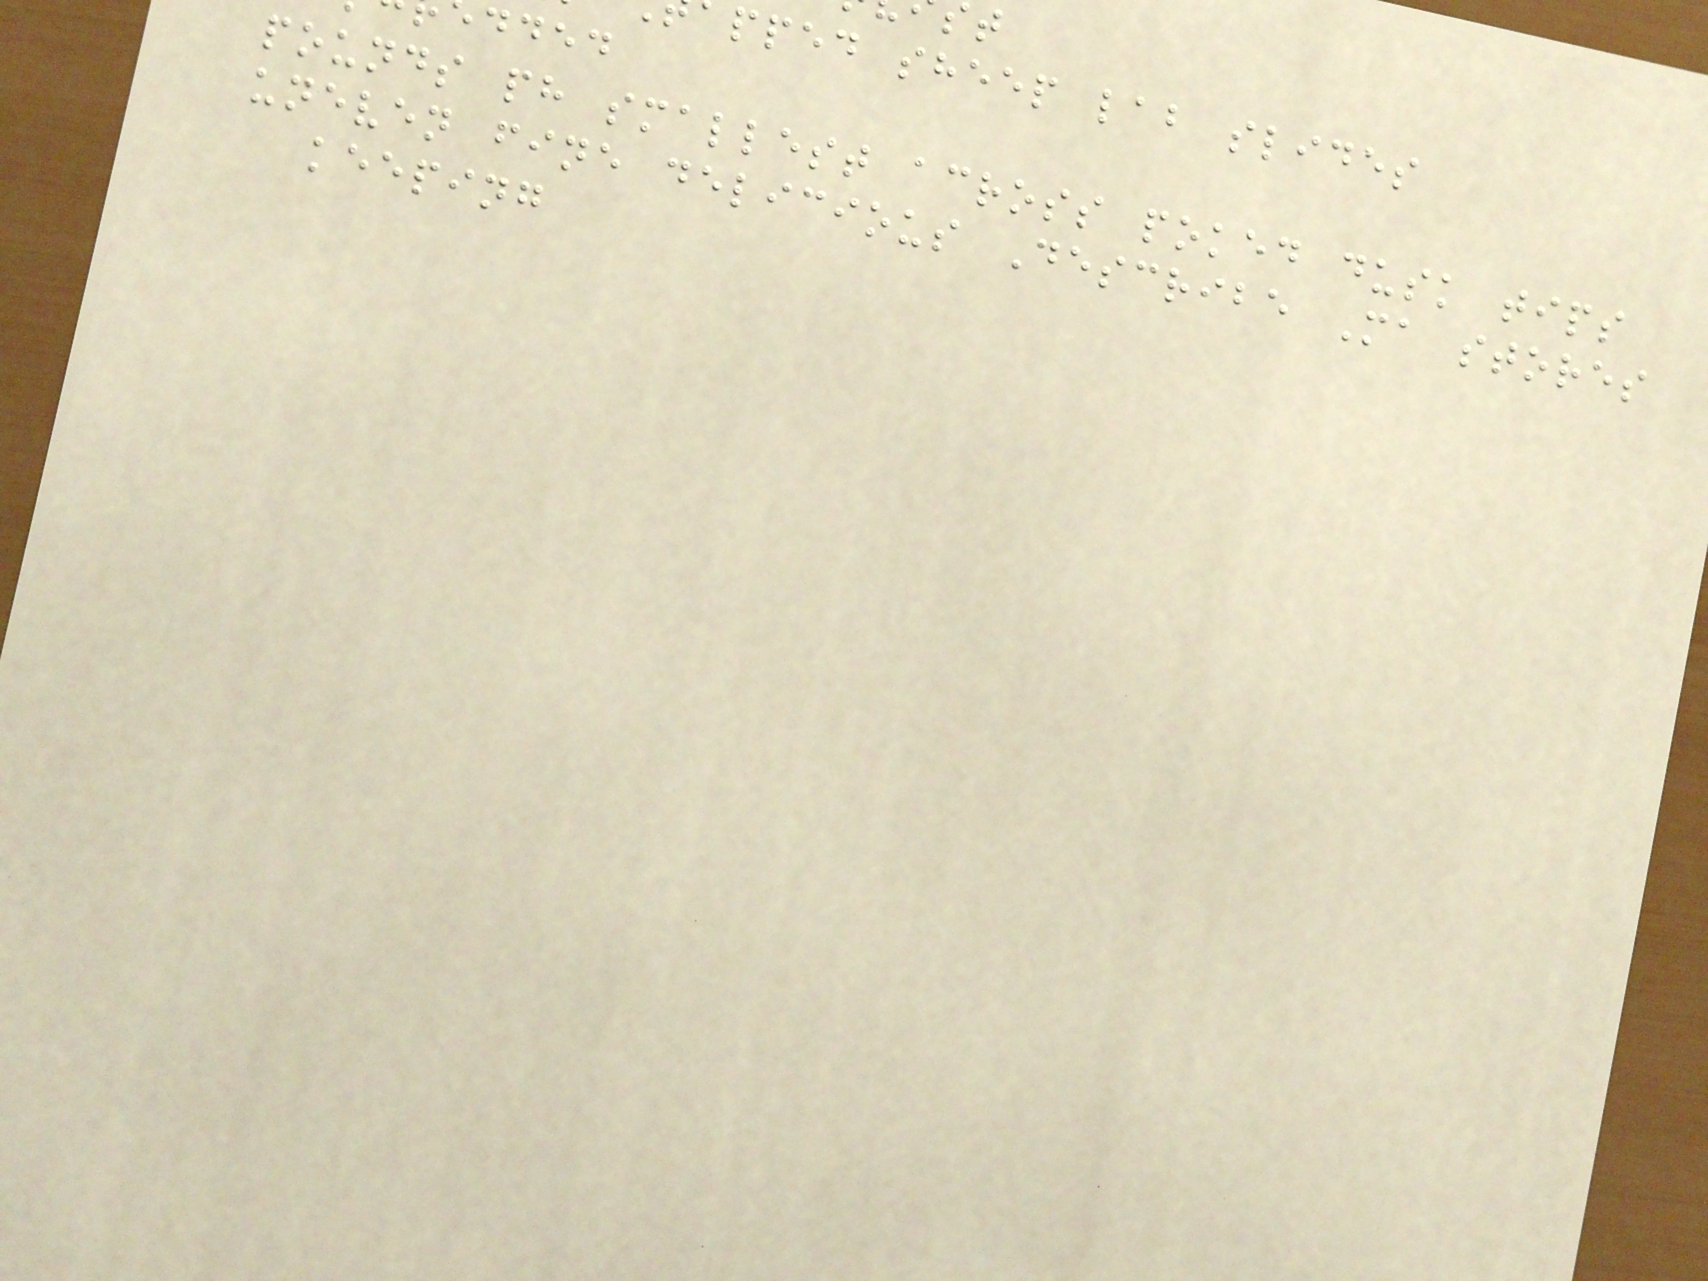pped sheep lab slides
dded
pounds ph smallest across poked dusk tips
uneven fine delicious Describe Ma stores
keeping
